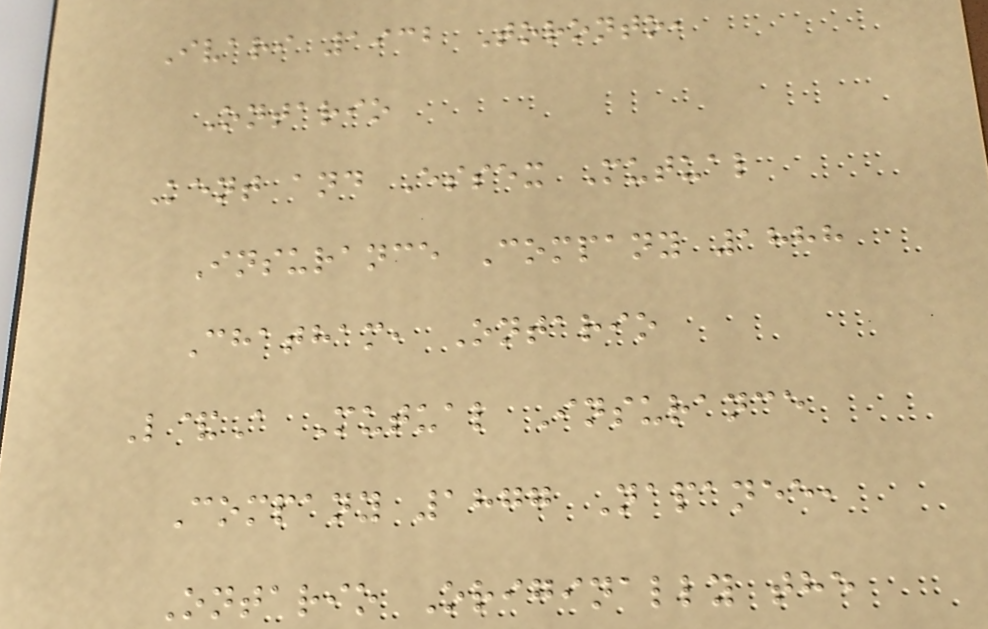Ivari 1932 Toronto,
Ontario
Kent and Essex Mutual
Insurance Company 1888
Chatham, Ontario
L&A Mutual Insurance
Company 1877 Napanee,
Ontario Originally the
